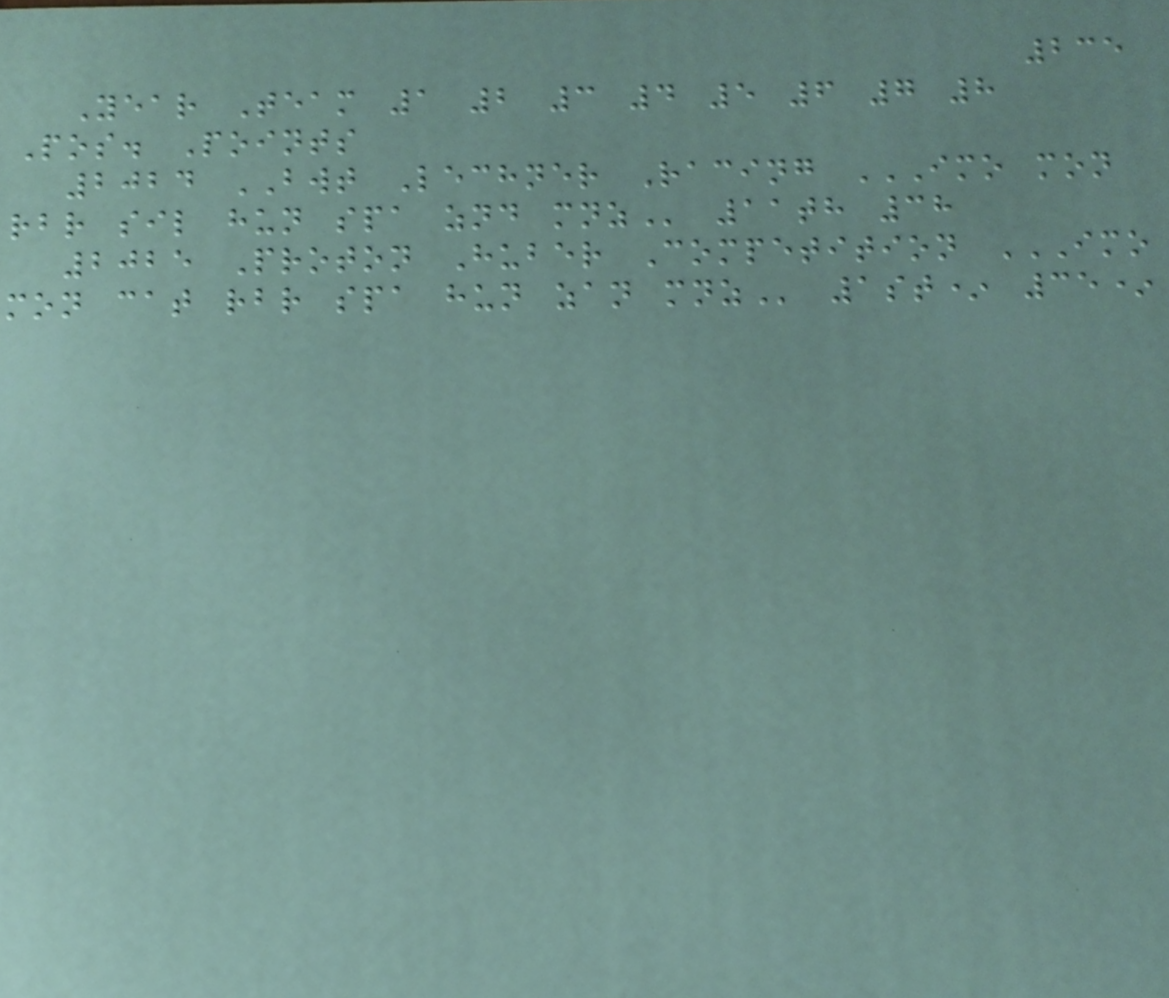235
Year Team 1 2 3 4 5 6 7 8
Pos. Points
2024 BWT Lechner Racing IMO MON
RBR SIL HUN SPA ZND MNZ 11th 38
2025 Proton Huber Competition IMO
MON CAT RBR SPA HUN ZAN MNZ 1st* 35*
